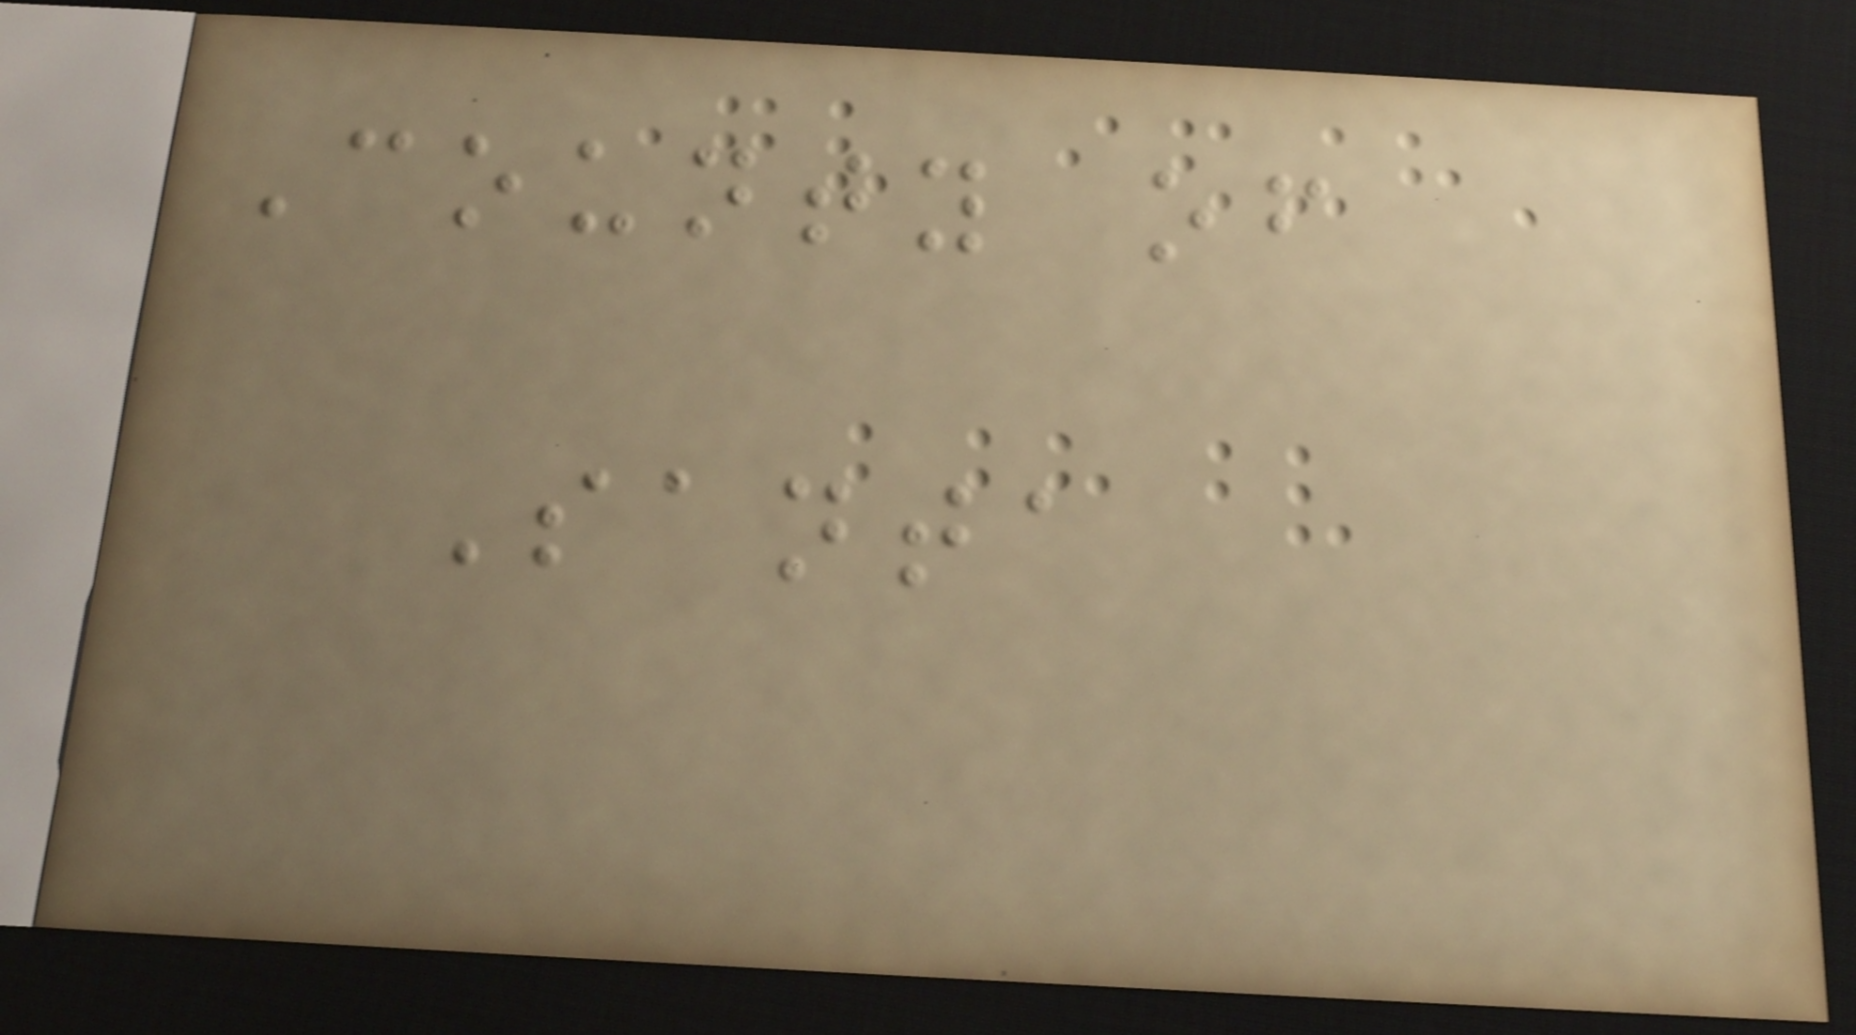County of
Santa
